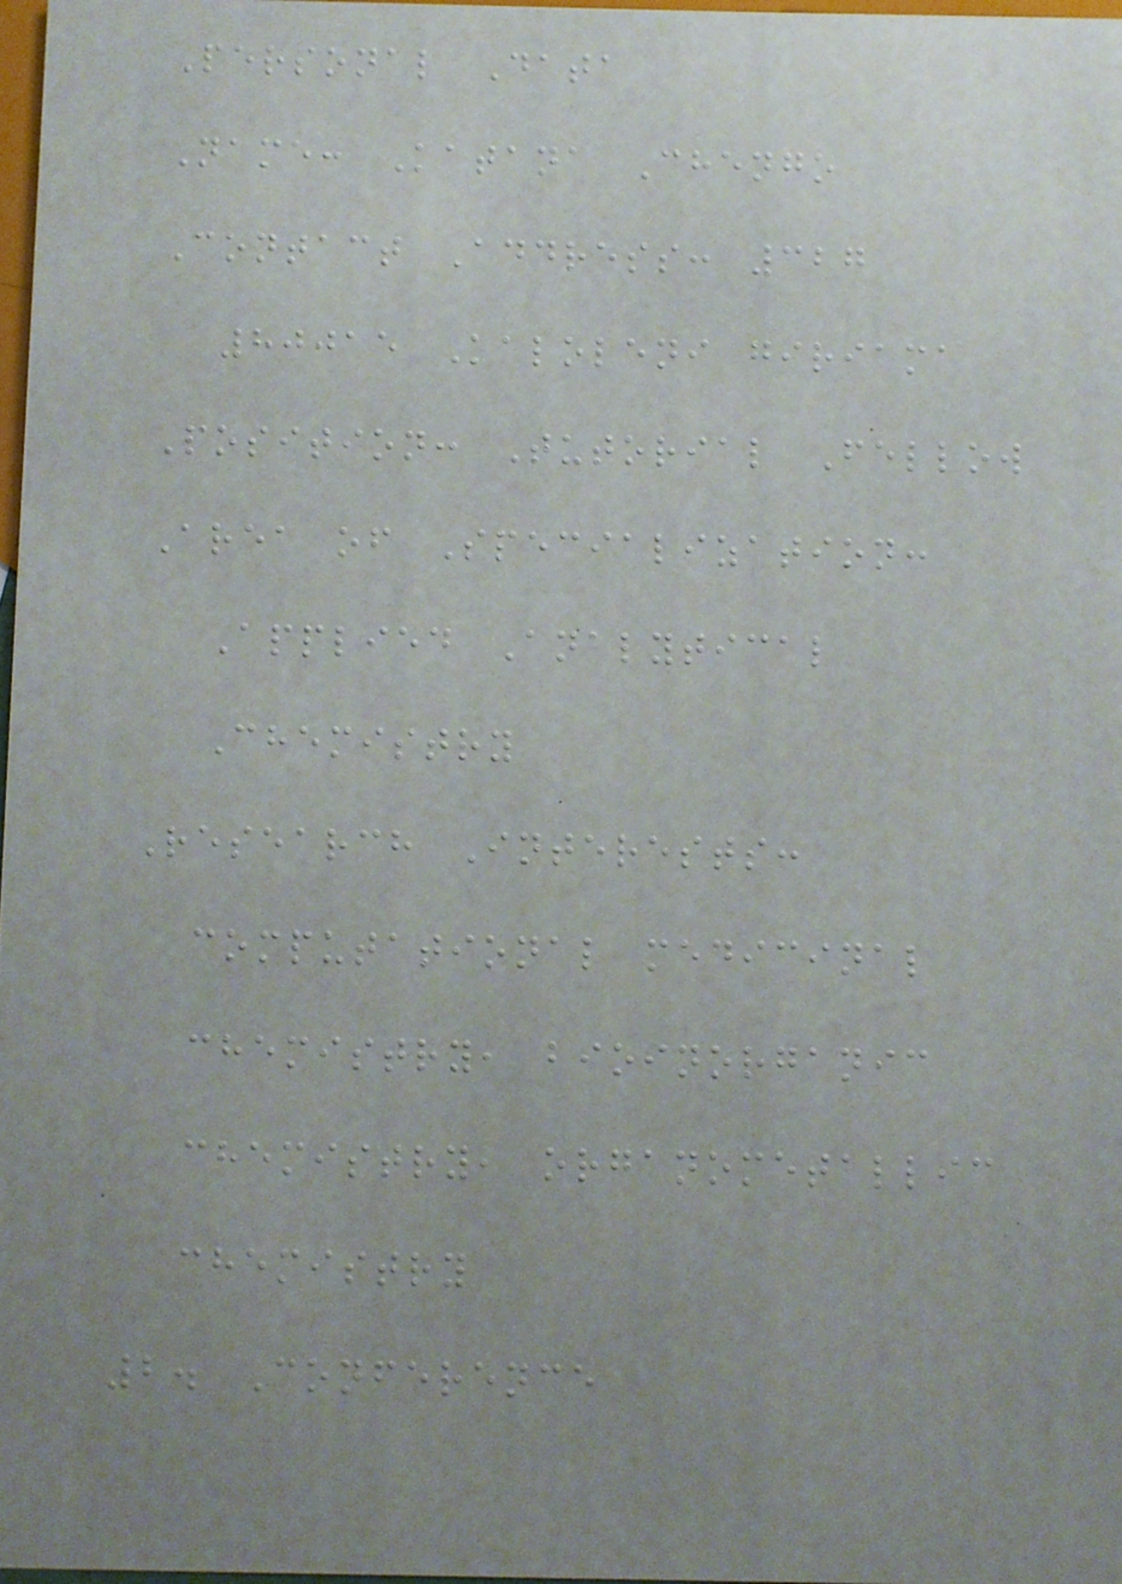Personal Data
Name: Katana Chengo
Contact Address: 327
80015 Kaloleni giriama
Position: Tutorial Fellow
Area of Specialization:
Applied Analytical
Chemistry
Research Interests:
computational medicinal
chemistry, bioinorganic
chemistry, organometallic
chemistry
2. Conference
